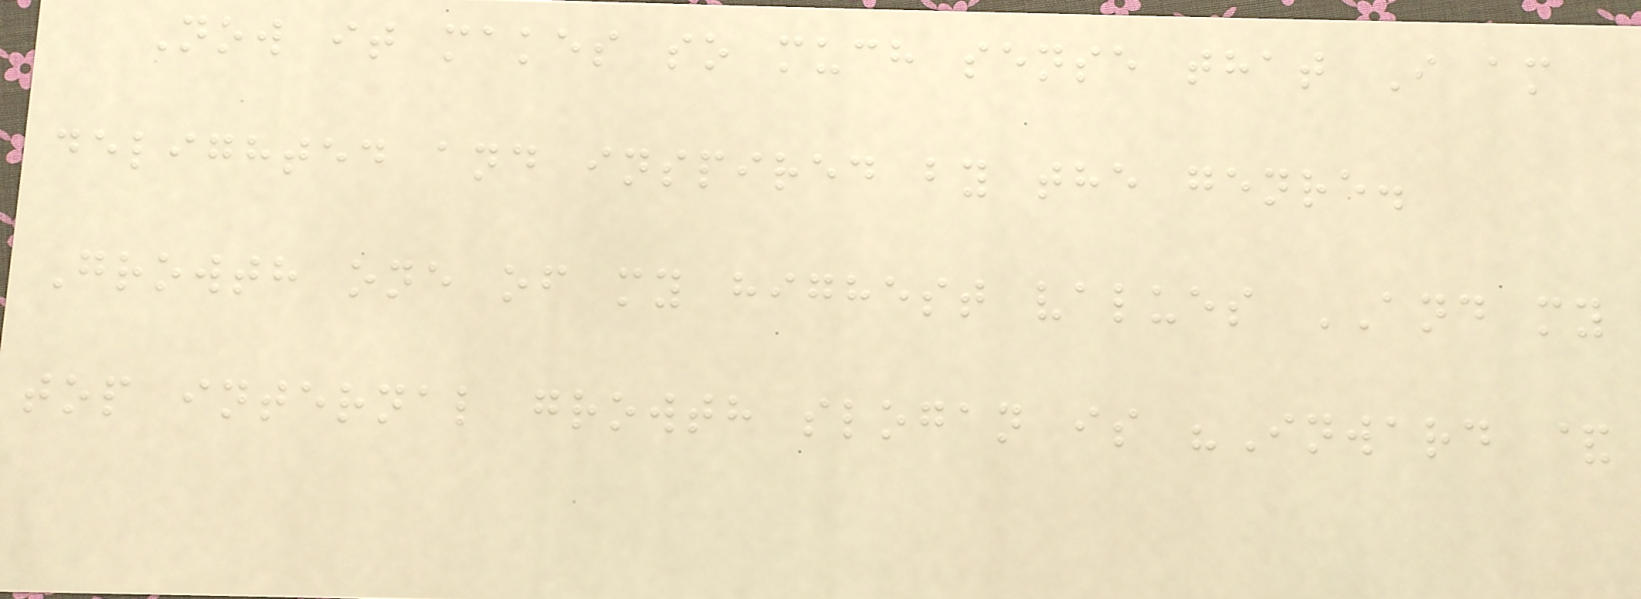Now it makes so much sense that I am
delighted and inspired by the genre.
Growth one of my highest values AND my
top internal growth slogan is "Inward &
